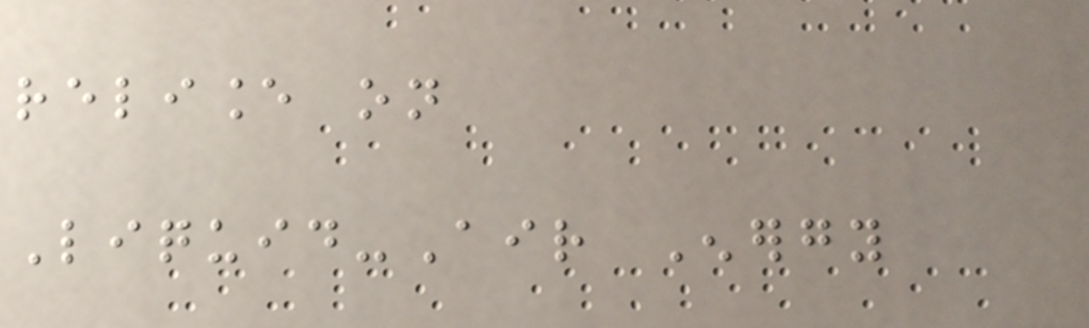reliance on
Liquid-Air Energy
